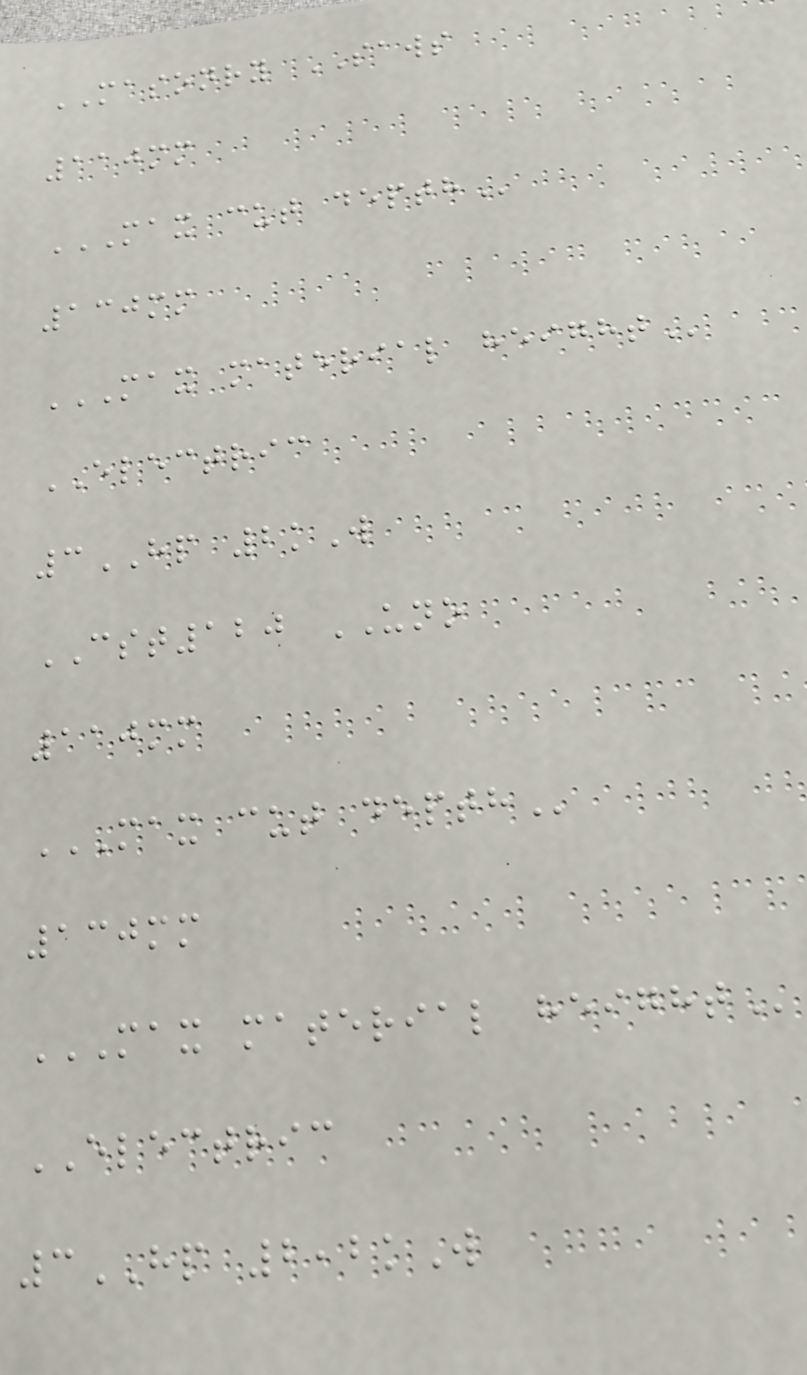MASONRY SAWS
110mm
MAX CUT DEPTH
130mm
MAX MATERIAL HEIGHT
ELECTRIC
3HP 2kW
CST120 UNO
110mm
MAX CUT DEPTH
130mm
MAX MATERIAL HEIGHT
ELECTRIC
3HP 2,2kW
